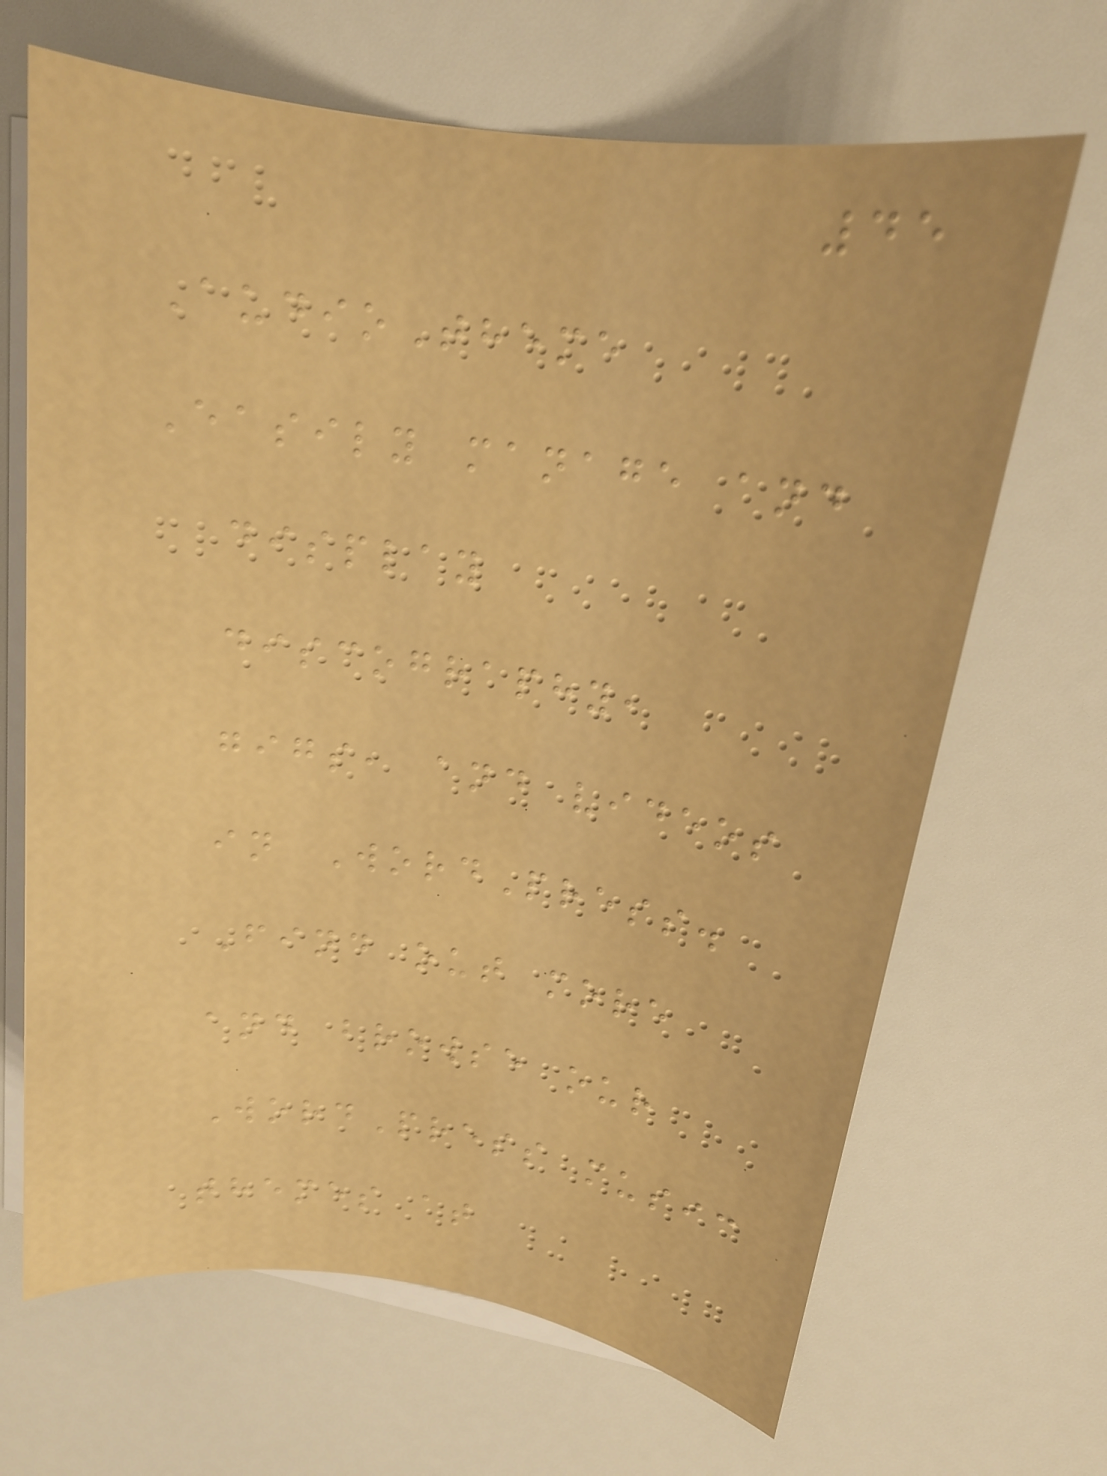45
AudioTheme
Easily manage and
display
discography,
gigs, and videos
in WordPress.
Find out more
and browse our
WordPress music
themes at
